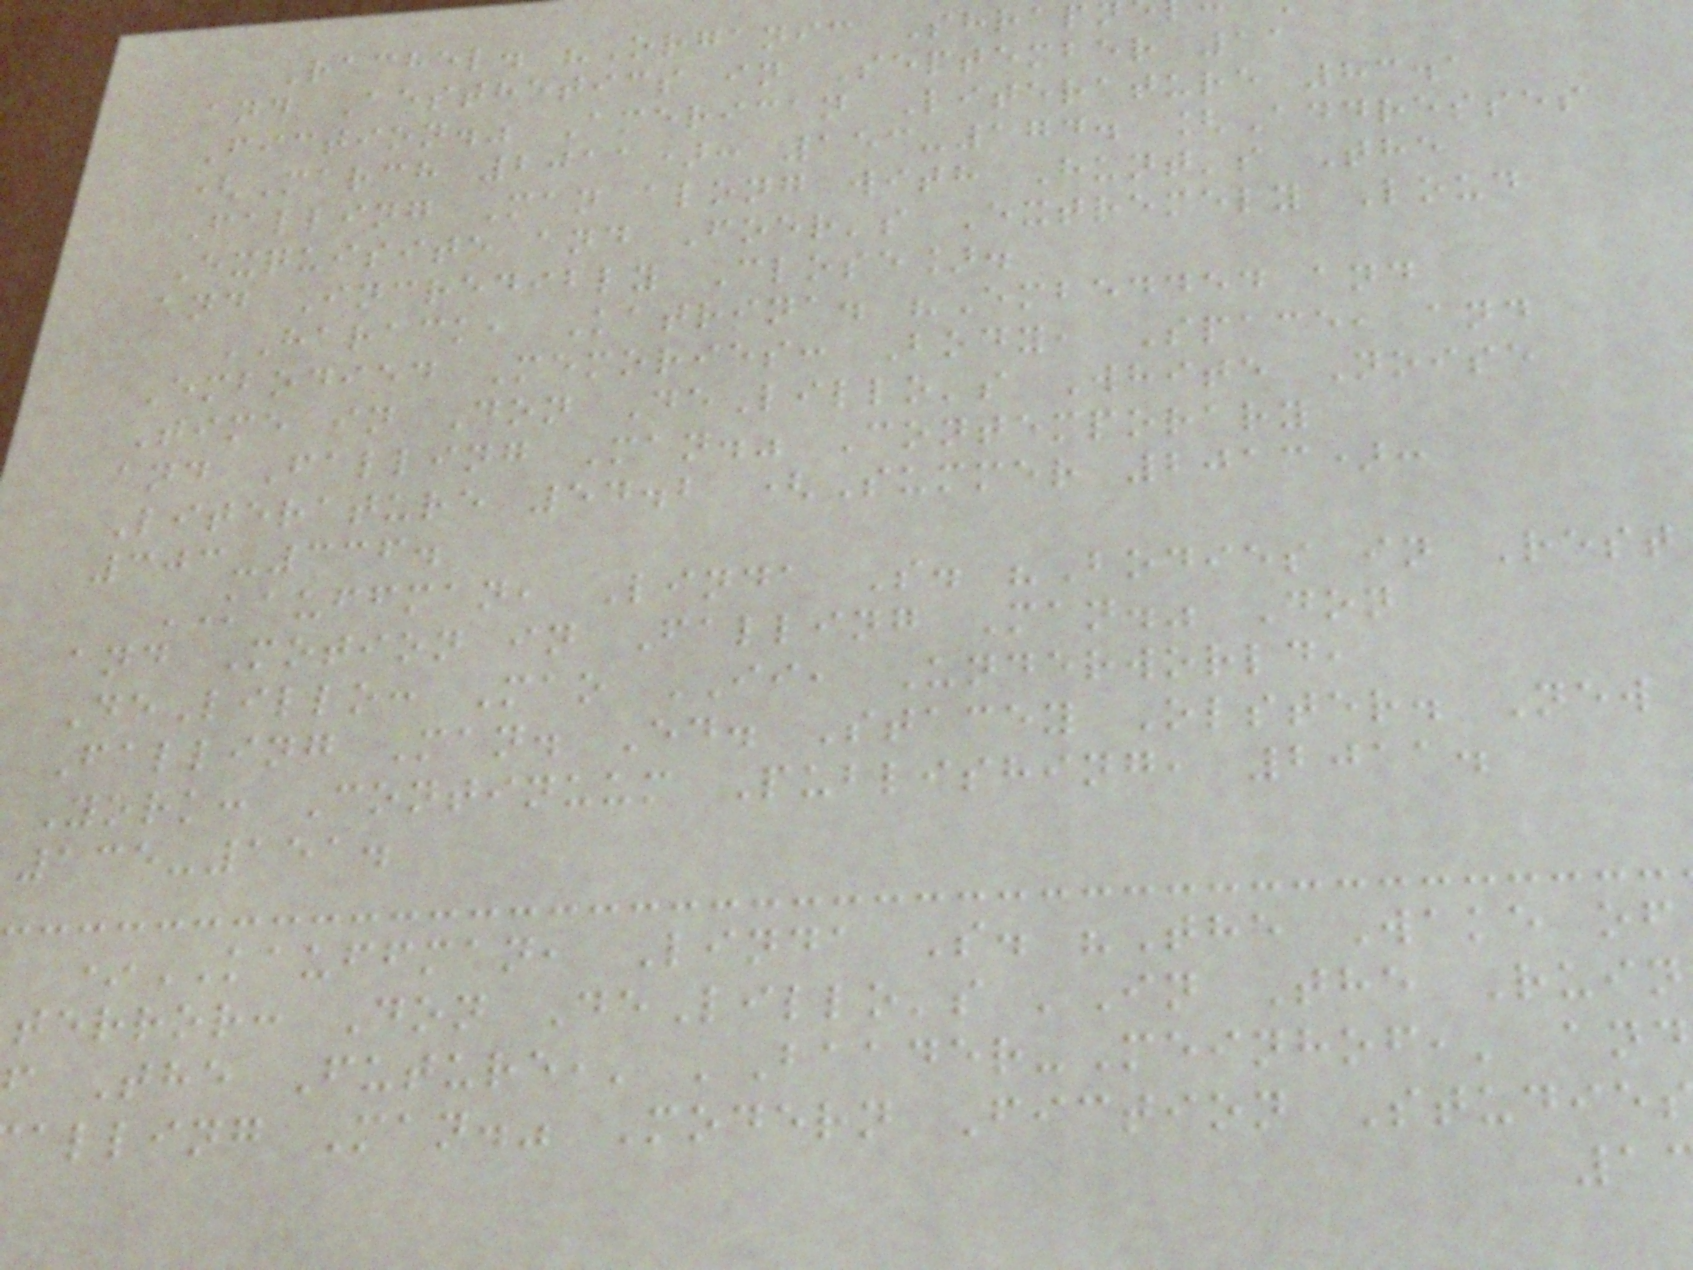Rachel. "Organic Shrap
and Aesthetics in September 11
Fiction." American Literature 83.1
(March 2011): 153-174. [Addresses
Falling Man along with Hunt's The
Exquisite and Foer's Extremely Loud
and Incredibly Close].
HARACK, Katrina. "Embedded and
Embodied Memories: Body, Space, and
Time in Don DeLillo's White Noise
and Falling Man." Contemporary
Literature 54.2 (Summer 2013):
303-336.
KAUFFMAN, Linda S. "Bodies in Rest
and Motion in Falling Man." Don
DeLillo: Mao II, Underworld,
Falling Man. Ed. Stacey Olster. New
York: Continuum Publishing, 2011.
135-151.
*KAUFFMAN, Linda S. "The Wake of
terror: Don DeLillo's 'In The Ruin
The Future,' 'Baader-Meinhof,' and
alling Man." Modern Fiction Studie
